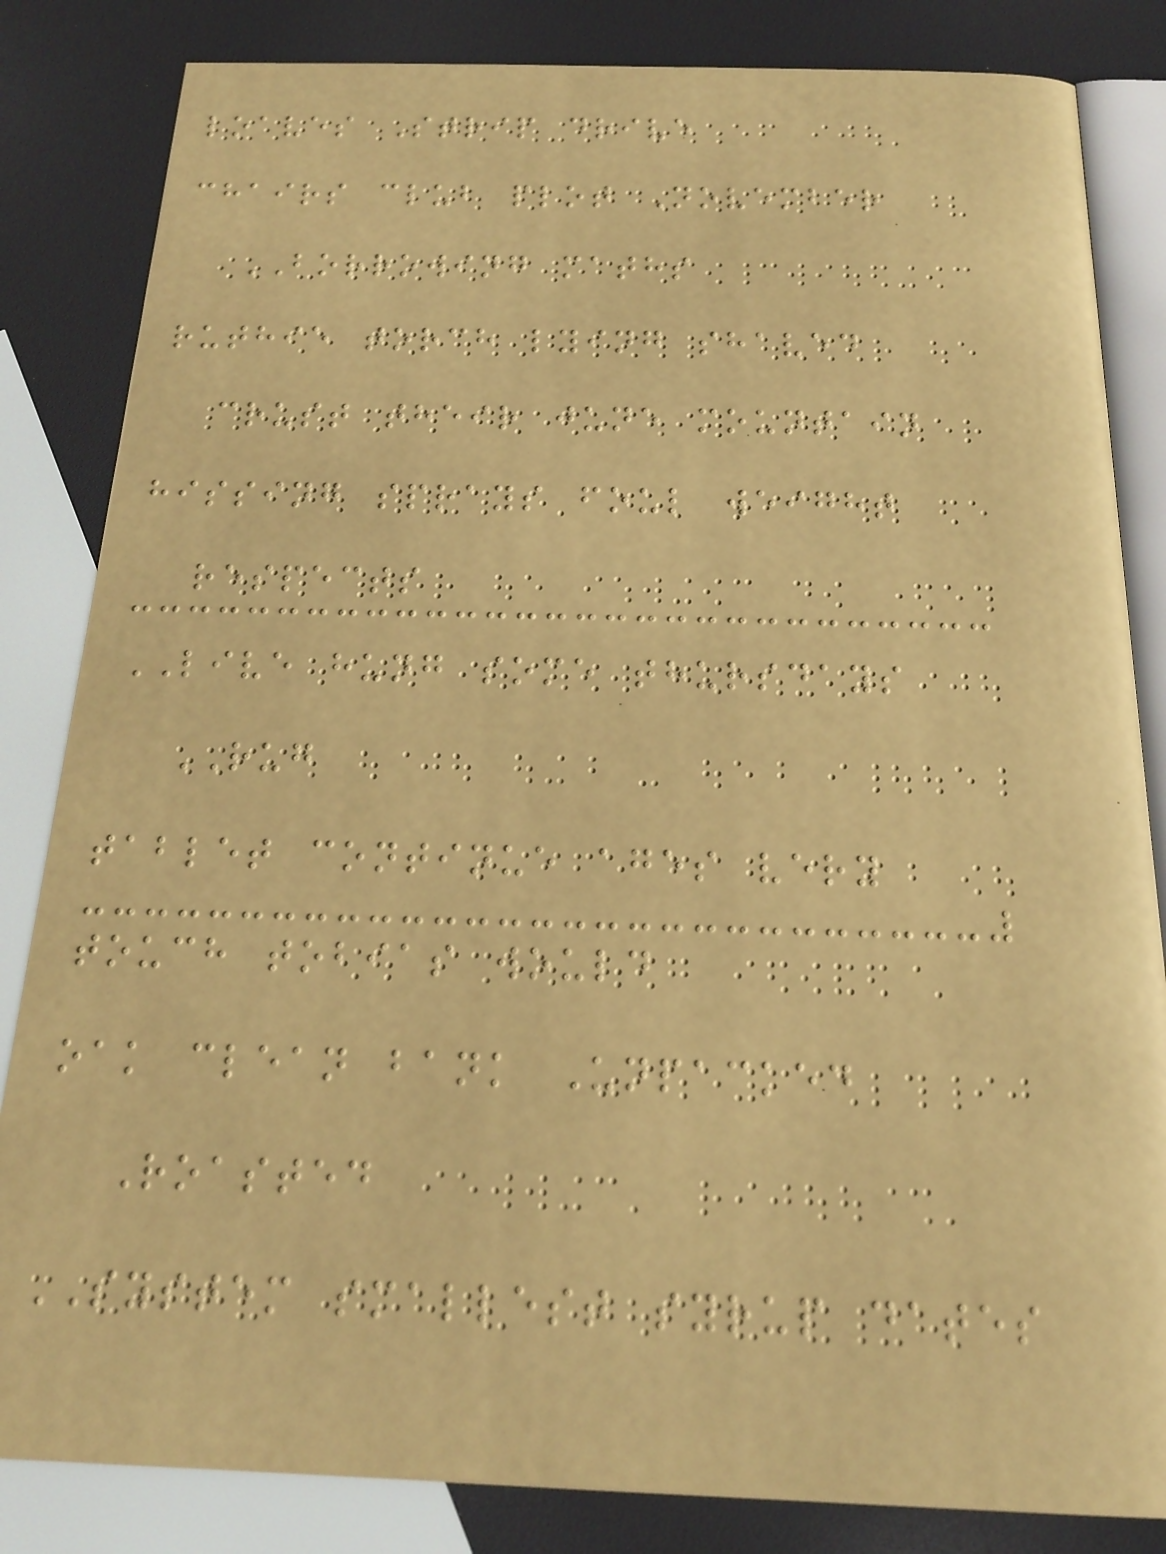loaves Strip drive
chairs club plot November
BORROWING maths
ruthie torch lying shaved
crust their june mountain
hissing sprays foul weight
respects
LIVE hung some thursdays
RUG
tablet continue ages very
touch tobias would
oak clean bank Unpacked
Roasted
SYSTEM smallest syrup dates
